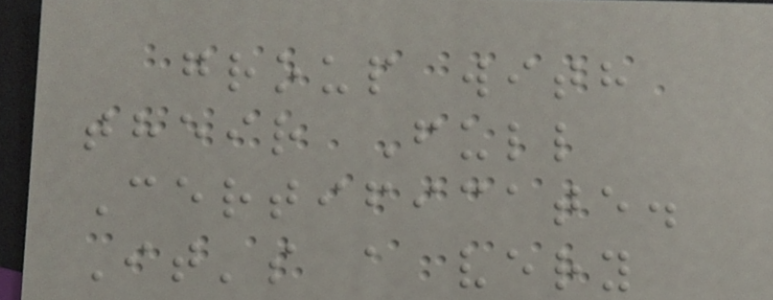group with
their Full
Certificate.
It's a very
